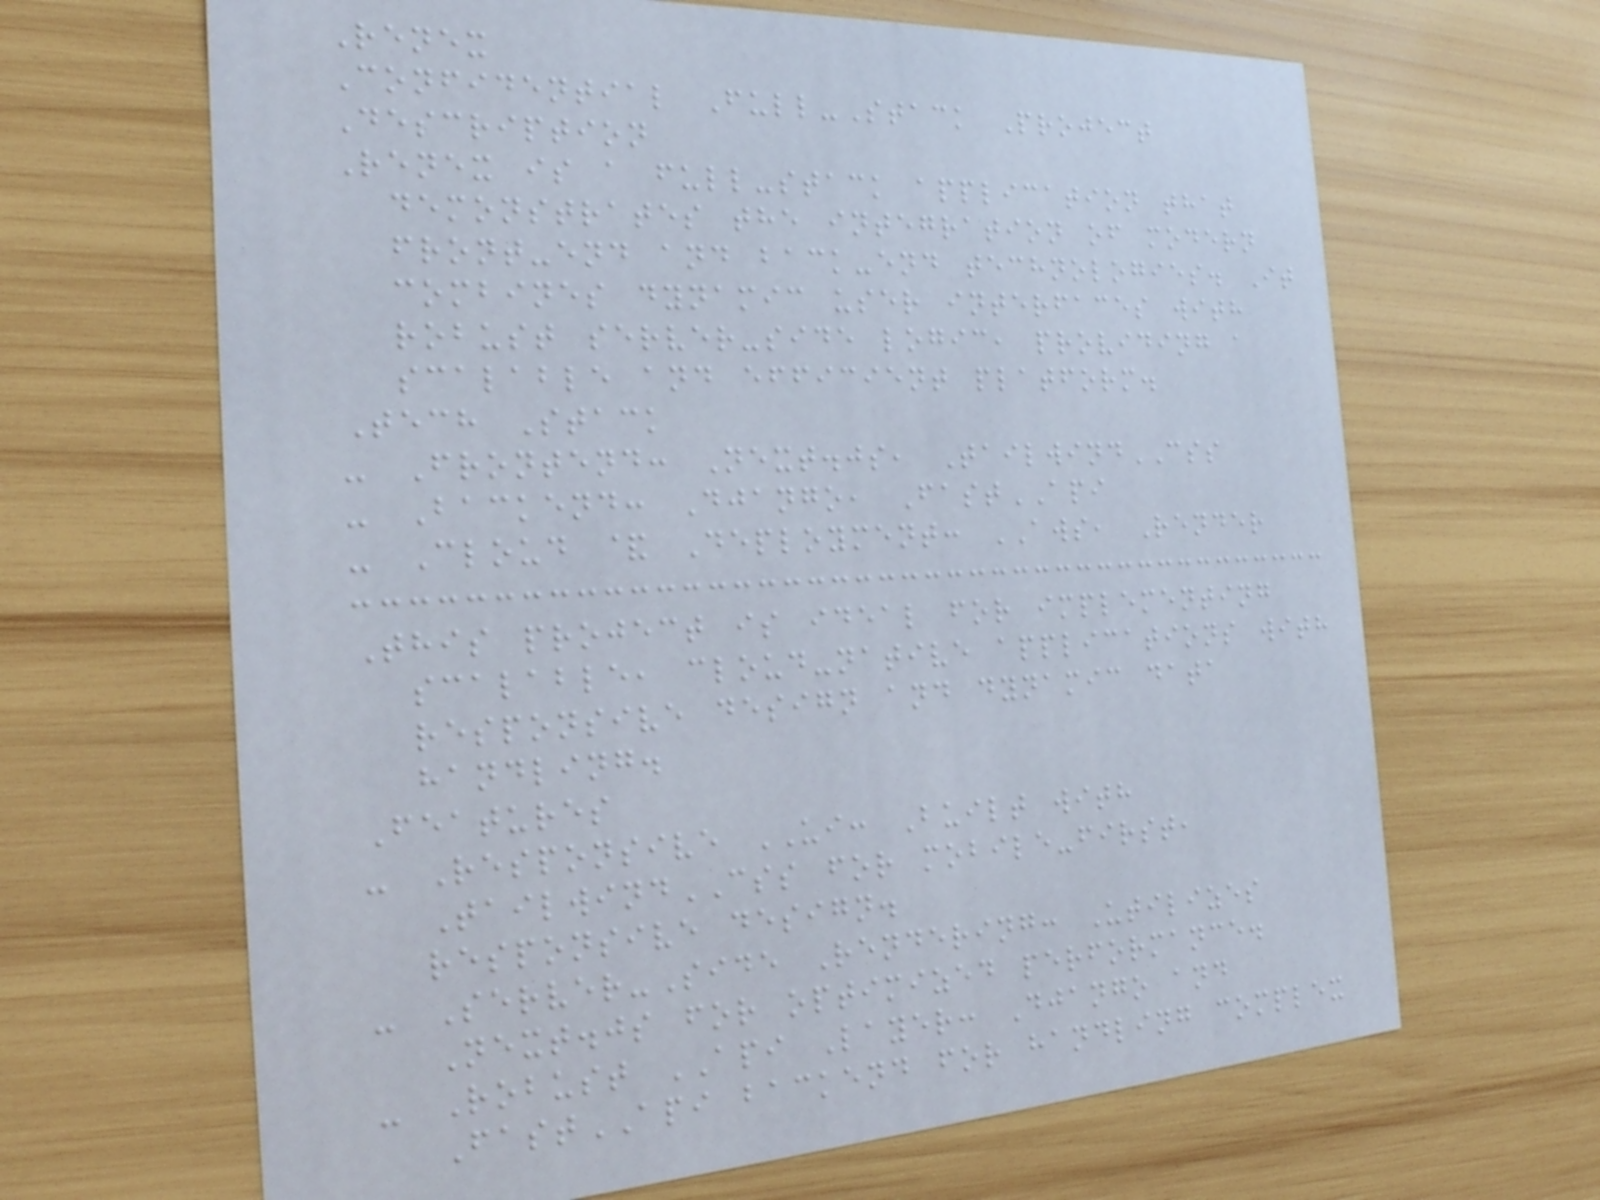Renex
Confidential Full-Stack Project
Description
Renex is a full-stack application that
demonstrates the integration of modern
front-end and back-end technologies. It
combines dynamic user interfaces with
robust server-side logic, providing a
scalable and efficient platform.
Tech Stack
- Frontend: Next.js, TailwindCSS
- Backend: Django, FastAPI
- Cloud & Deployment: AWS, Render
This project is ideal for implementing
scalable, cloud-native applications with
responsive design and dynamic data
handling.
Features
- Responsive UI: Built with
TailwindCSS for mobile-first,
responsive design.
- Server-Side Rendering: Utilizes
Next.js for optimized performance.
- Robust API Layer: Django and
FastAPI backend for handling complex
